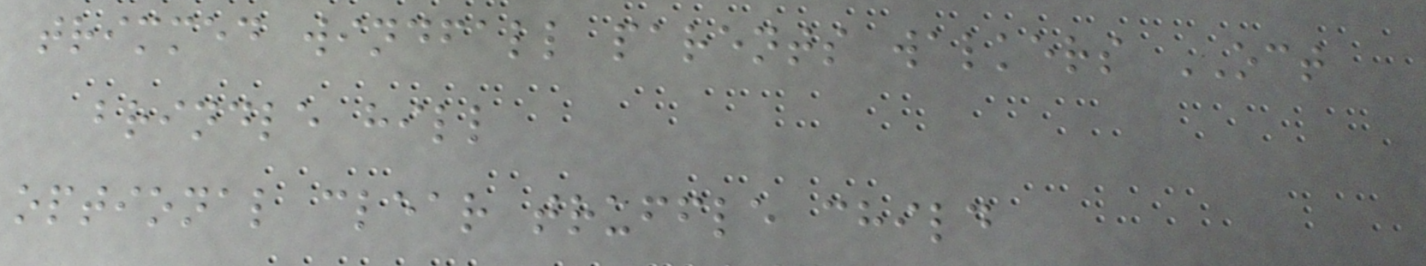trimmed windfall parents walkers OCT
brindle hill
optional clear truffle child
